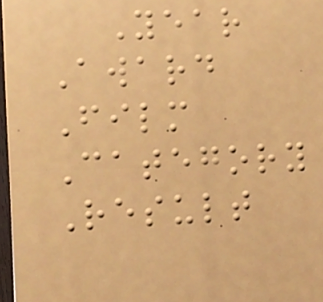Year
Award
Film
Category
Result
